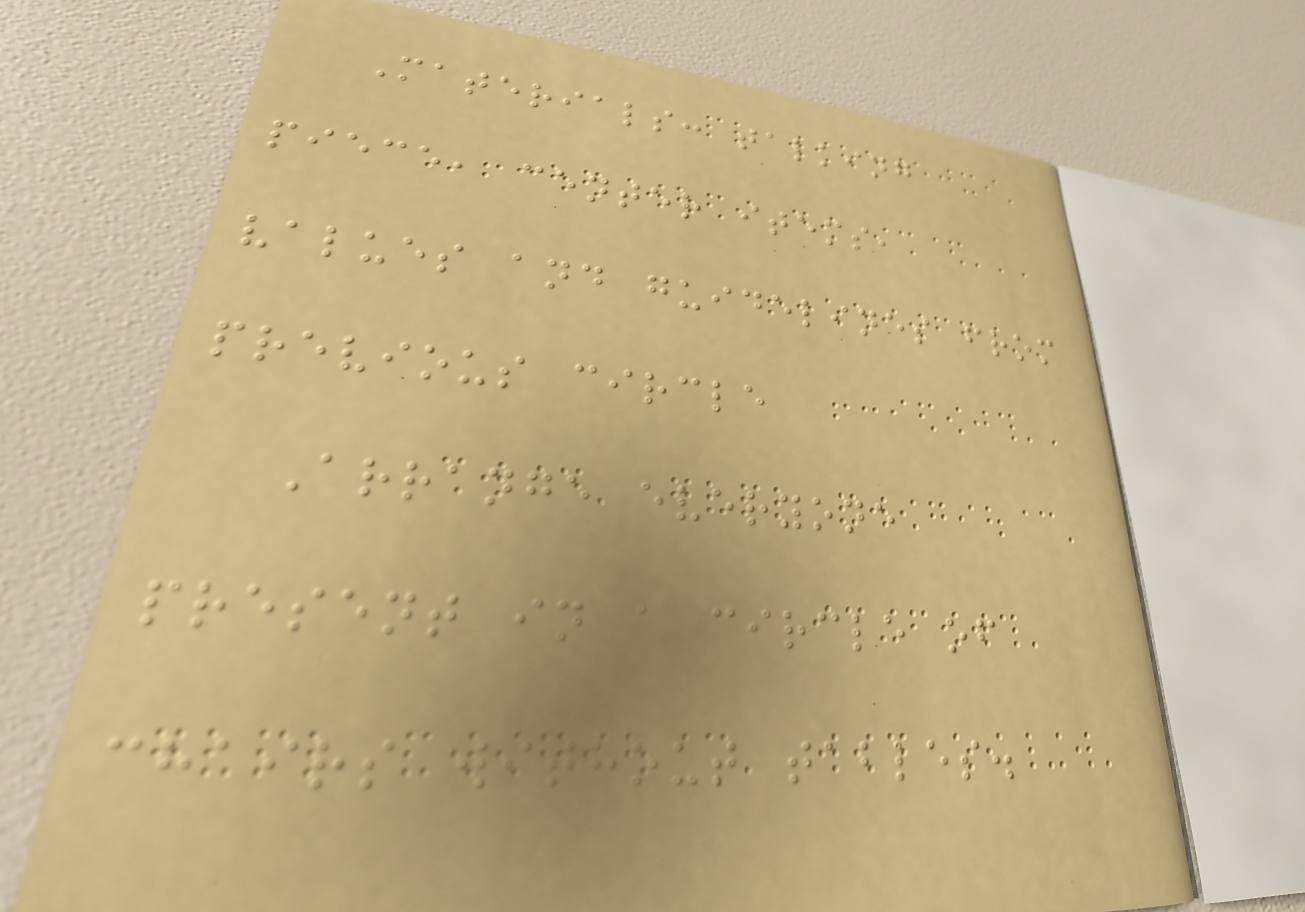Materials: talking
piece, center items,
values and guidelines from
previous circle
Arrange everyone
present in a circle of
chairs without tables.
